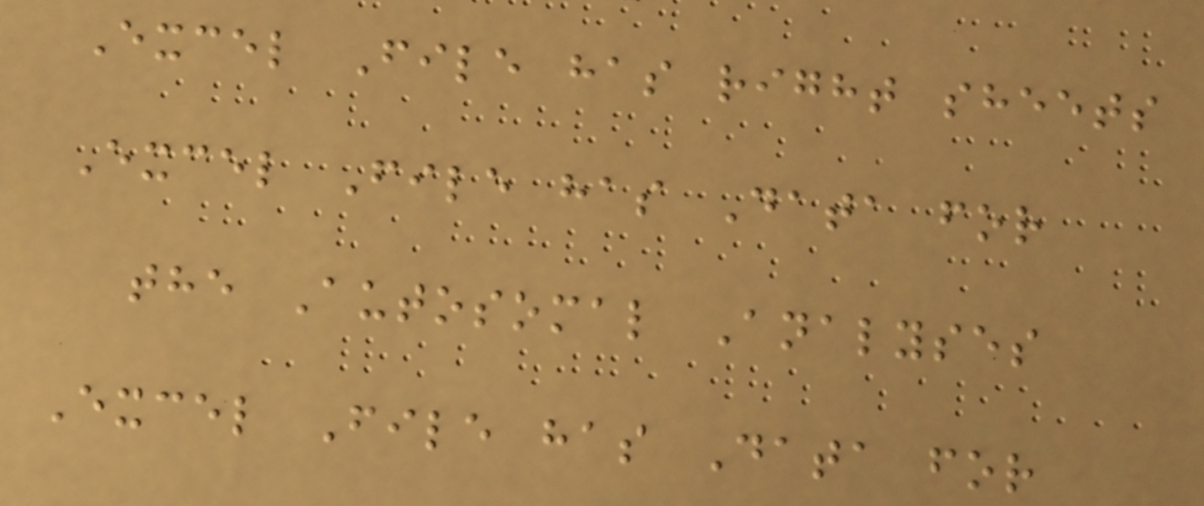Excel File has right sheets
Excel File has Data for
the Autosomal Analyses
Excel File has Data for
